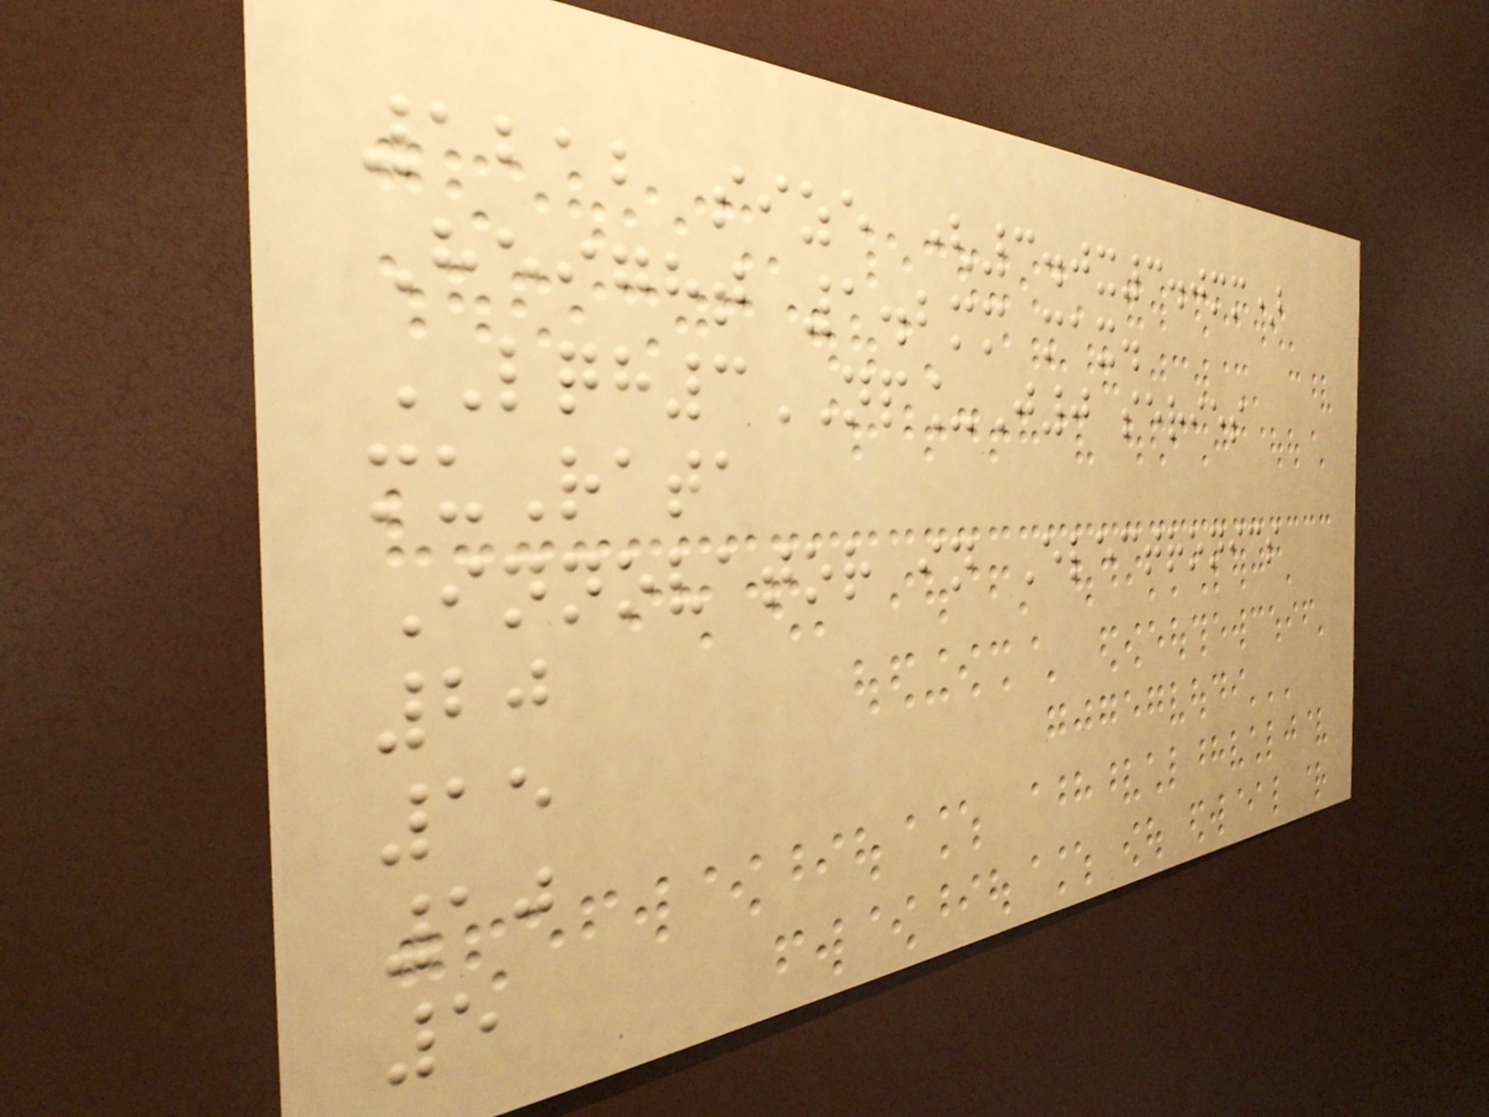1212 size (3.0x3.0mm)
Height 1.2mm max.
LQH3NP_J0 series
muRata
Innovator in Electronics
20
15
10
5
